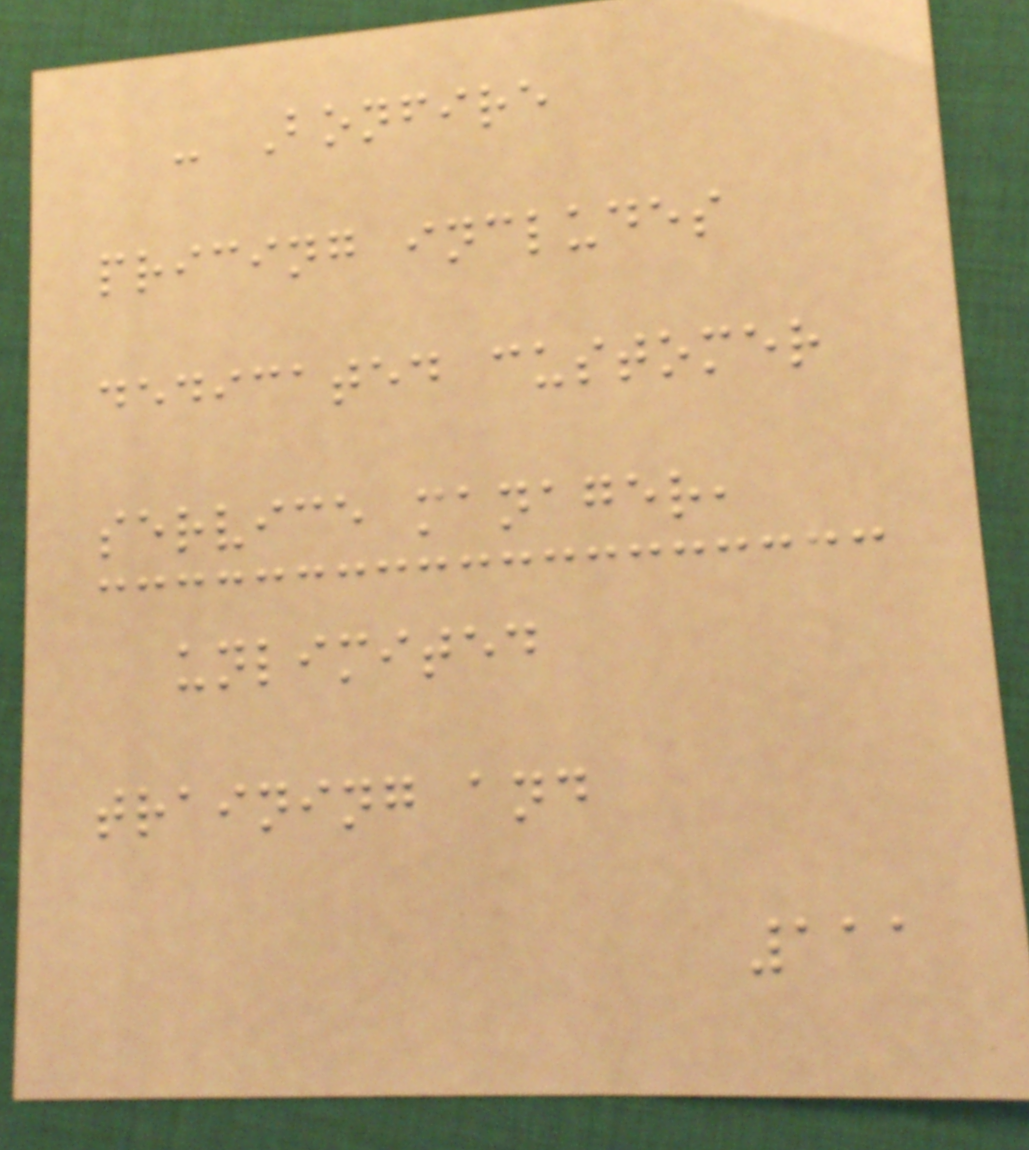- Bonfire
pricing includes
dedicated customer
service manager,
unlimited
training and
111
